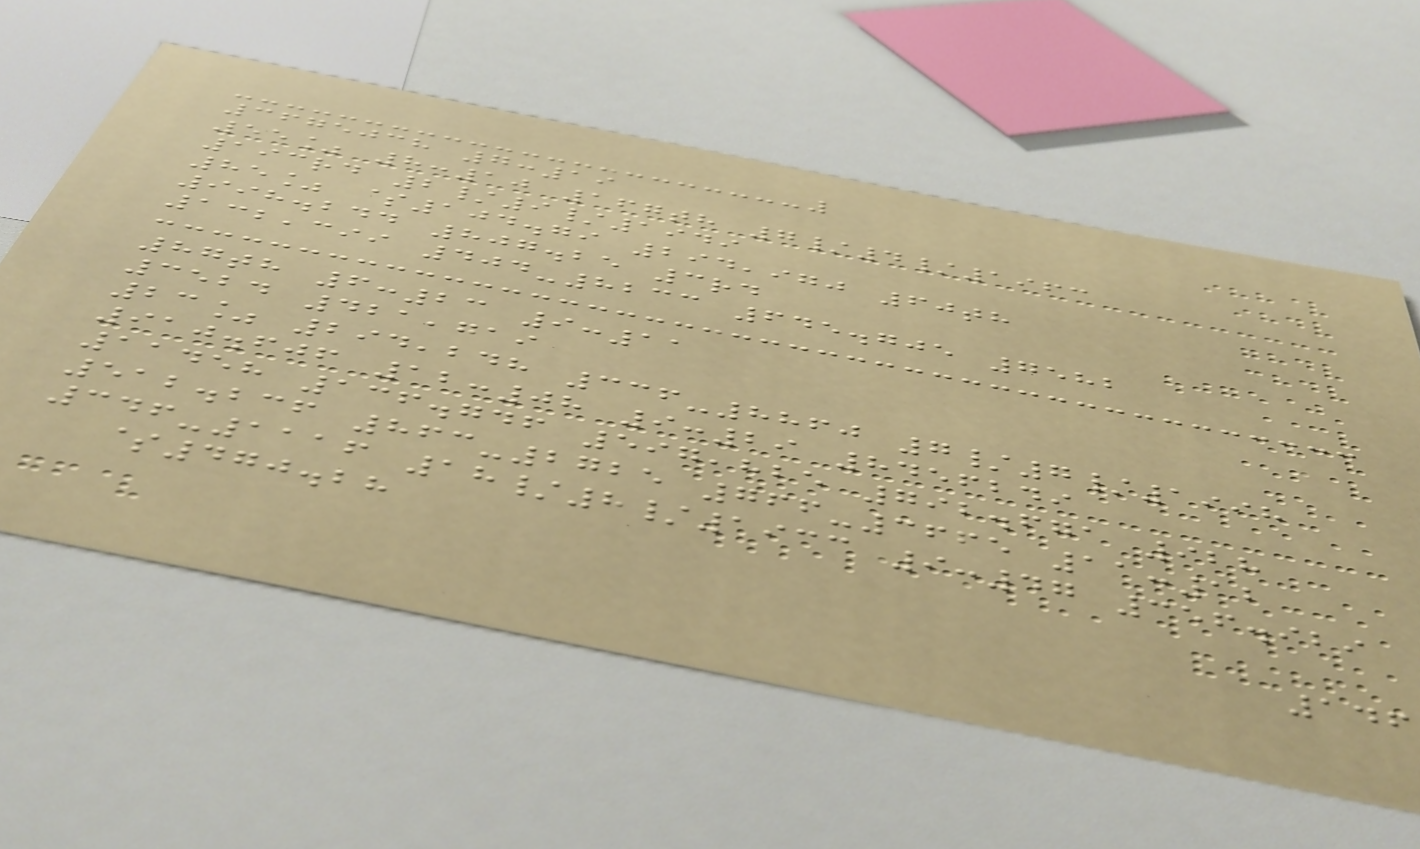3675038 7:19
55% 8:10 167th 7/4/1963
193rd 2/9/1949
85% $104.79 294,970 60th
998.244 807.25 3rd
132,399 404-8233 645.705 7582
87th 6:23 9:11
3524 421,719
23% 294,248 336-8860 7/7/1998
910.606 12:08 9:29 8456249
11458 136.746 597,825 792.671 928
512.236 863-2725 766-3665 11:12
346-1116 18/8/1933 9:47 356.929
$470.28
146
